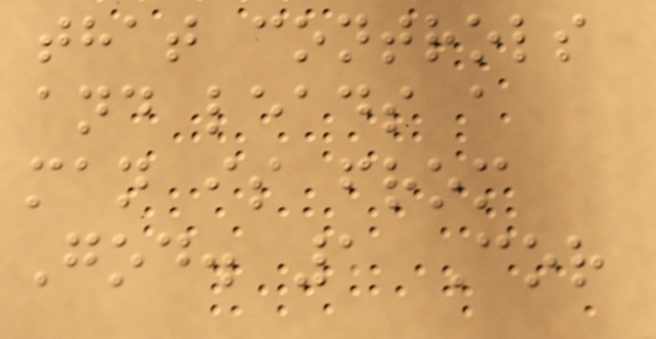that controls
and leads a
man is from
God. 1 Cor
